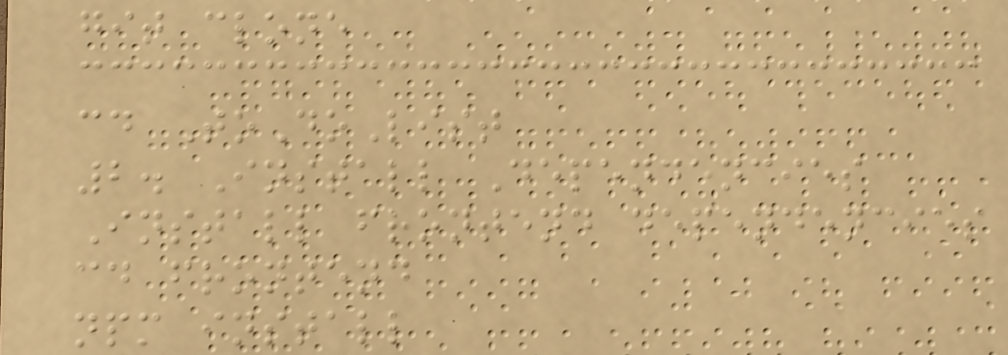git clone
cd ToDoList
2. Install Dependencies
Install frontend dependencies
cd frontend
npm install
